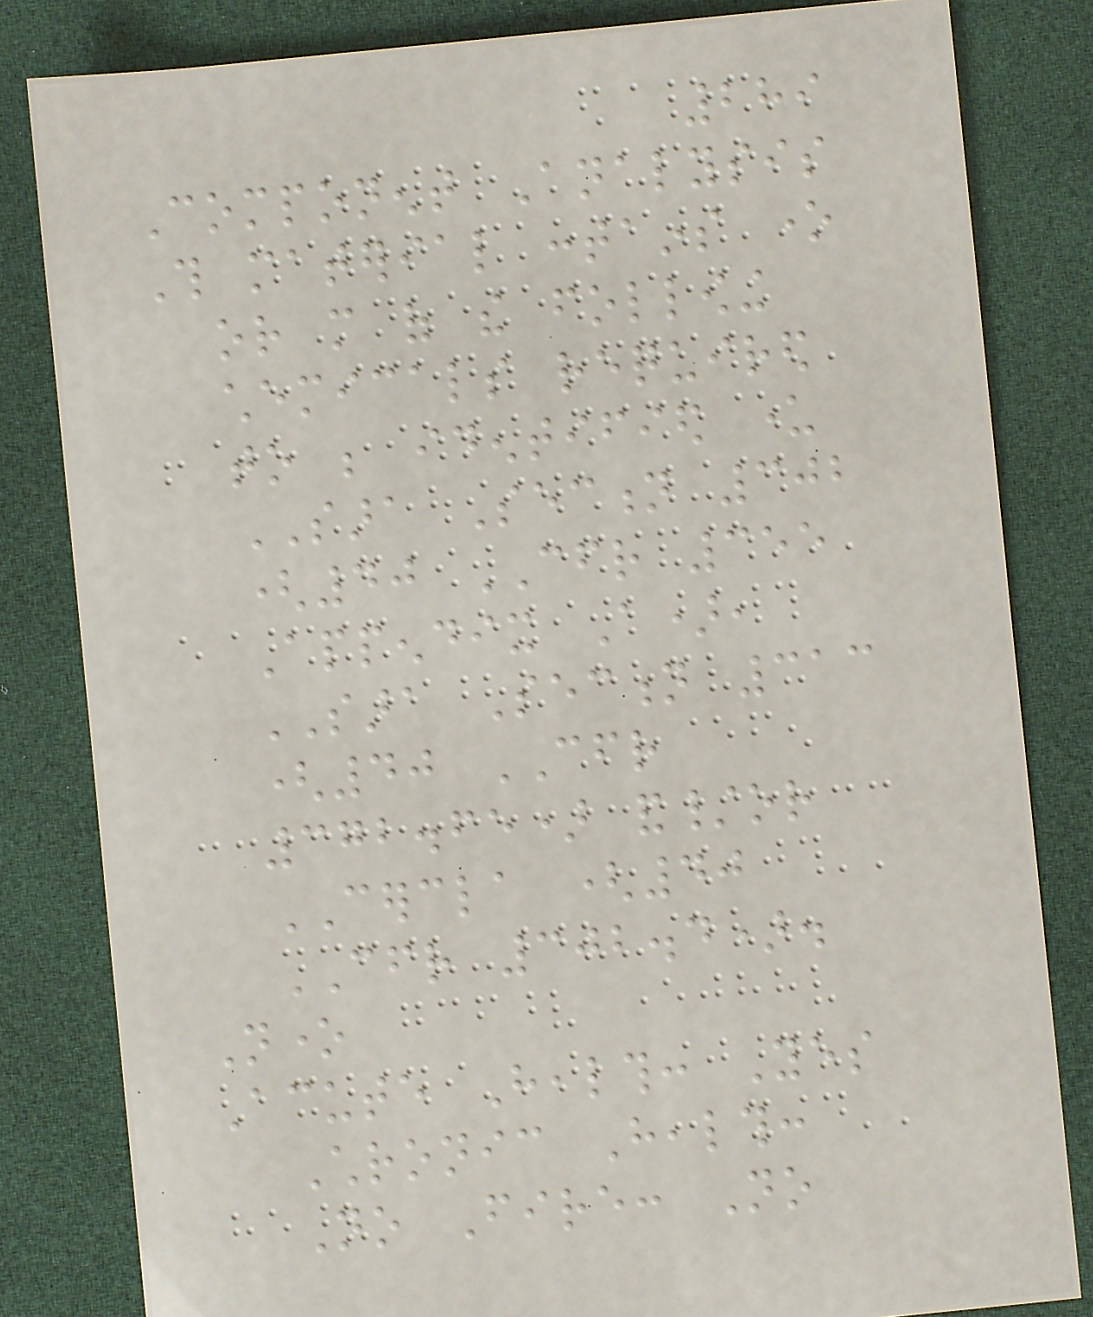289
Component Analysis
This material contains one
or more of the following
chemicals required
to be identified under
SARA Section 302
(40 CFR 355
Appendix A),
SARA Section 313
(40 CFR
372.65) and/or
CERCLA (40
CFR 302.4).
None
Acute Health: Yes
Chronic Health:
No Fire: No
